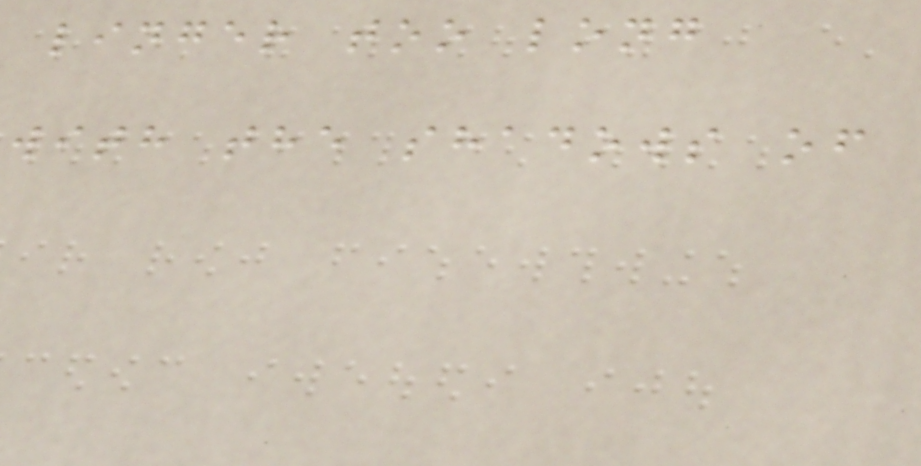linger too long
with the shadows of
